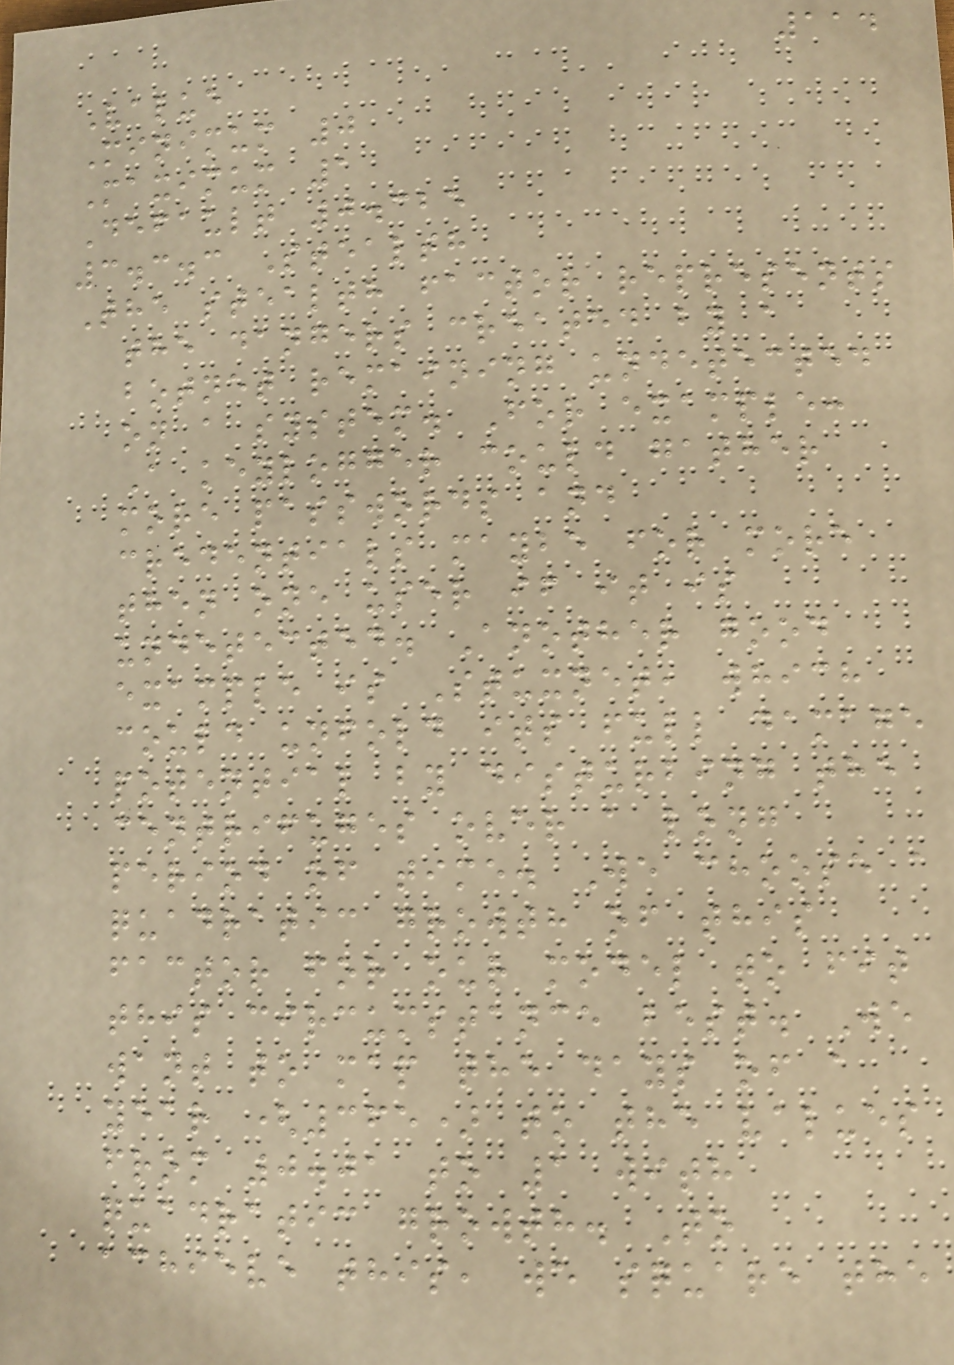114
Value
Minimum 0
Maximum 1
Default 0.325
3.3.3 Stealth
The stealth factor represents
the dangers created by a
botnet remaining undetected
on a system. For example:
A keylogger could gather
more passwords and
credentials maybe for more
then one user if it is
undetected. Another good
example is Stuxnet, which
could unfold its full damage
potential by disturbing the
centrifuges over a long
period of time. We choose a
quadratic growth of this
factor for our model to fit
this circumstance best. We
want to map the days of a
year (365) to the values
from 0.01 to 1 with
quadratic growth. To
achieve this, we square the
